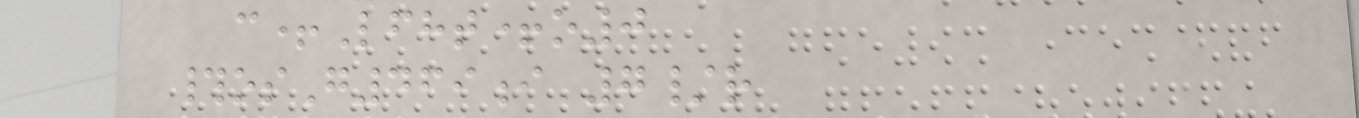c+Lfht+o0
#osG469i 7/r
